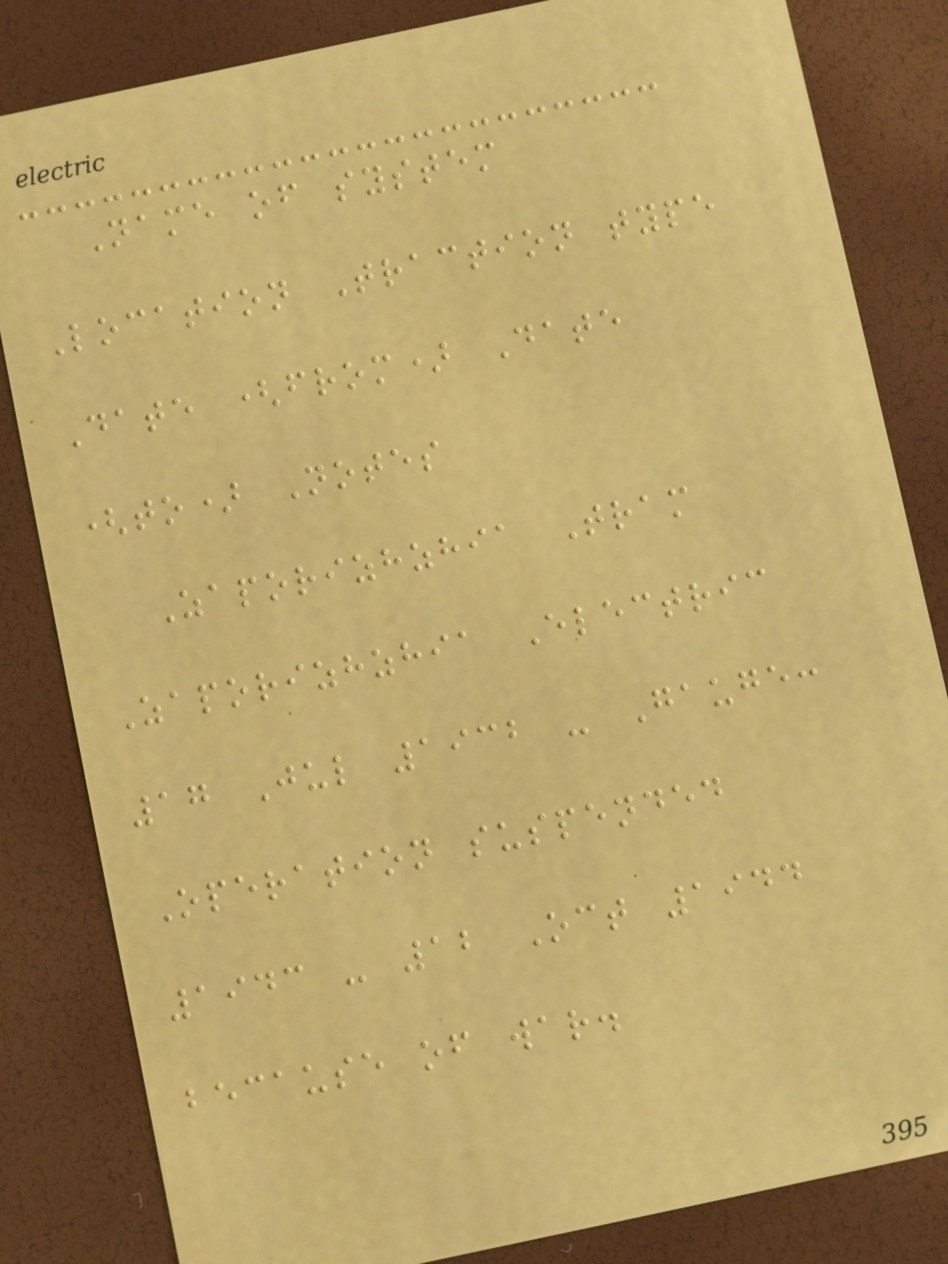Name of system
Location Traction type
Date (from) Date
(to) Notes
Zaporizhzhia Tram
Zaporizhzhia Electric
17 Jul 1932 - Gauge:
Operation suspended
1943 - 12 Oct 1944
because of war.
